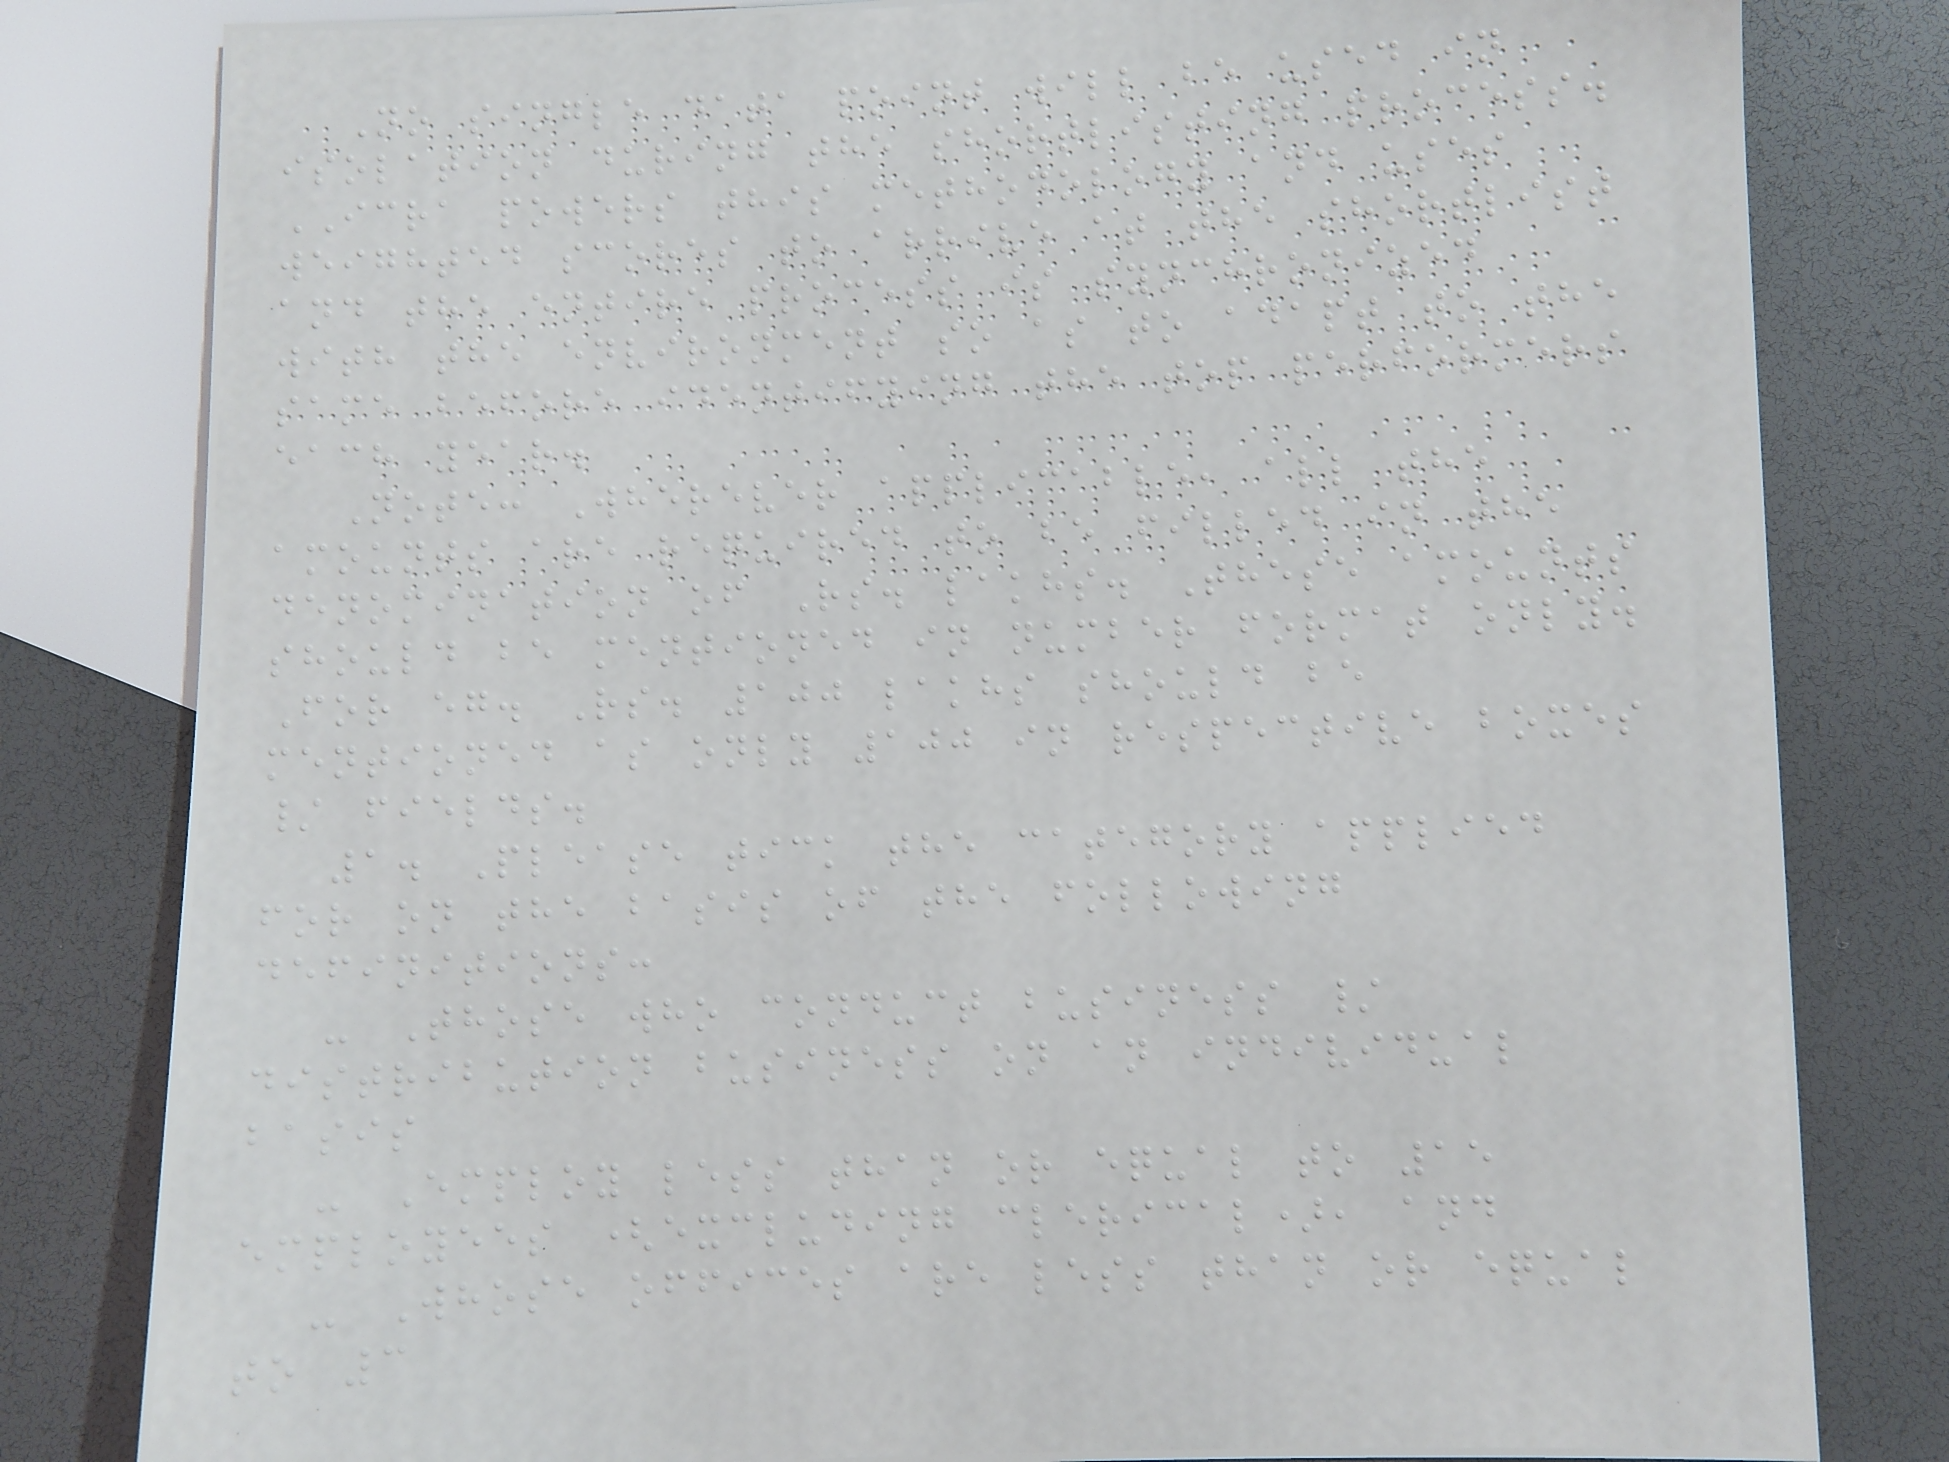No single data point will be used in
isolation during the shortlisting process.
ICRA powers this methodology and uses
weighted scores to arrive at the shortlist
and the entire process is synchronized
with the environment so as to adapt to the
same before identifying the top performers
each year.
Note: Wherever applicable, all the
amounts are required to be filled in the
denomination of Rs. lakhs. These amounts
should be mentioned in number format only.
For eg. Rs. 100 lakhs should be
mentioned as only 100 in respective boxes
/ fields.
1. Please tick the category applied
for on the basis of the following
definitions:
- Those who conduct business /
distribution business on an individual
basis
- Employ less than or equal to 15
employees (excluding clerical), and
- Whose offices are less than or equal
to 3
